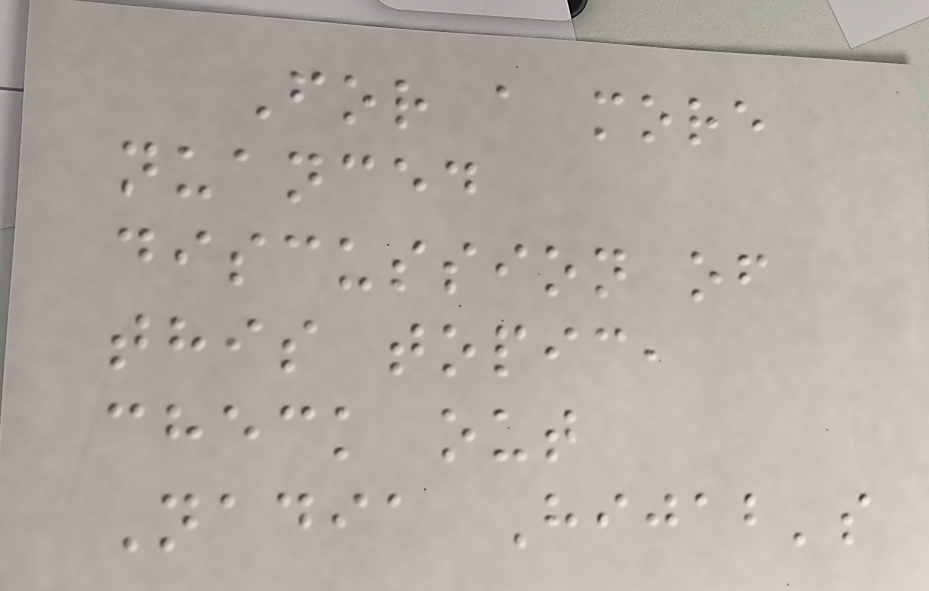For a more
nuanced
discussion of
this topic,
check out
Nadia Hijab's
